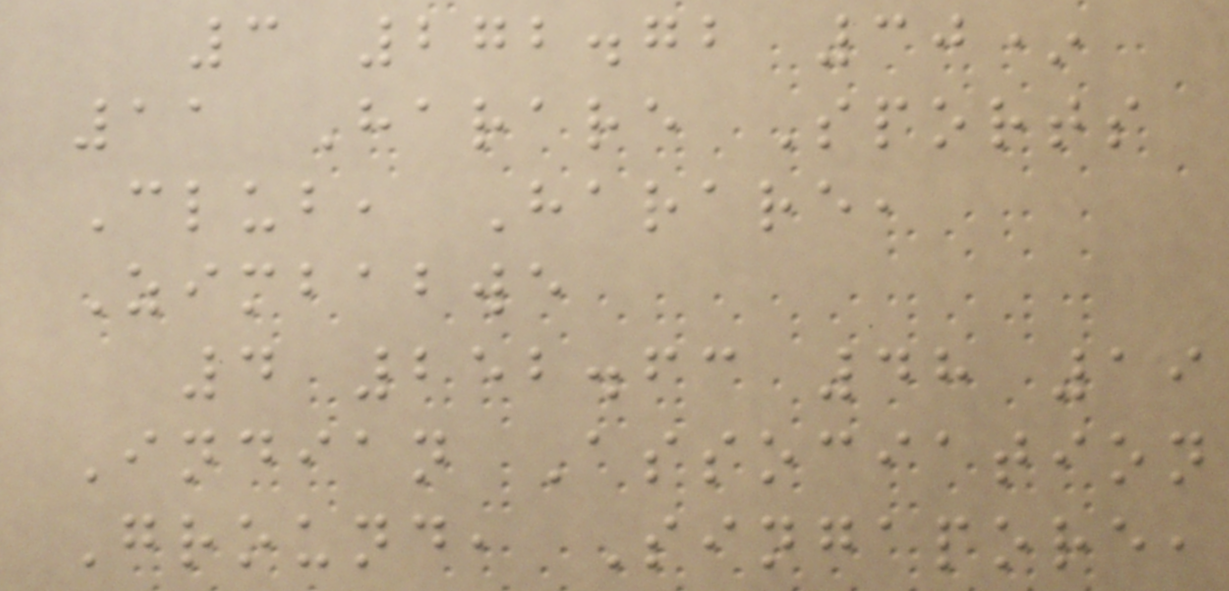3 272.72 30*
11 Harare Sports
Club, Harare,
Zimbabwe
4 252.63 48 19
Indian Association
Ground, Singapore,
